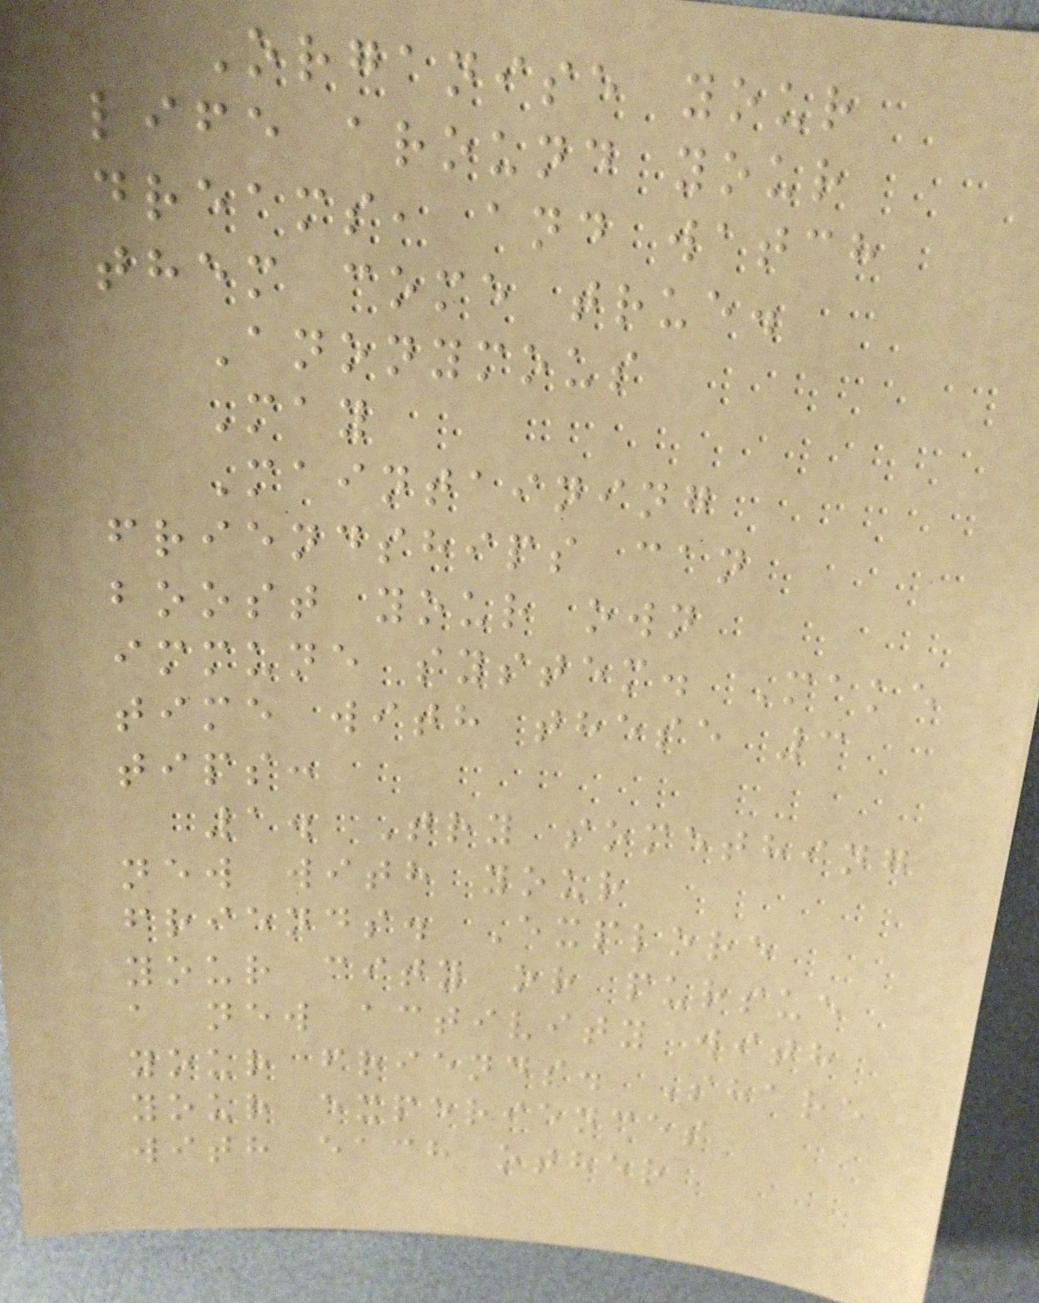Organise your
life around your
dreams, and watch
them come true.
Anonymous
May
Maintaining
friendships can
boost your own
immune system. Make
time with these 3
tips:
1. Try something
new with your
friends. Explore
your city or pursue
a new activity with
your friends. Share
your experiences
with each other
